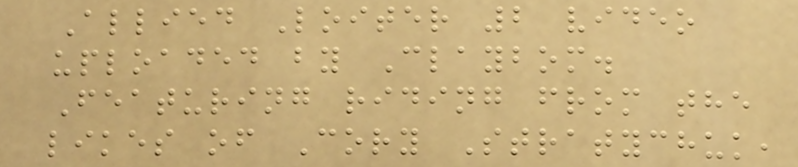Allied Loiter 2 video
uploaded by Claybom.
Featuring riding from the
likes of Cory Stratychuk,
